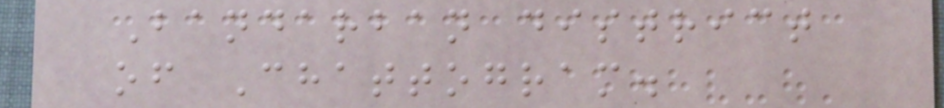Bandarban district
of Chattogram.
